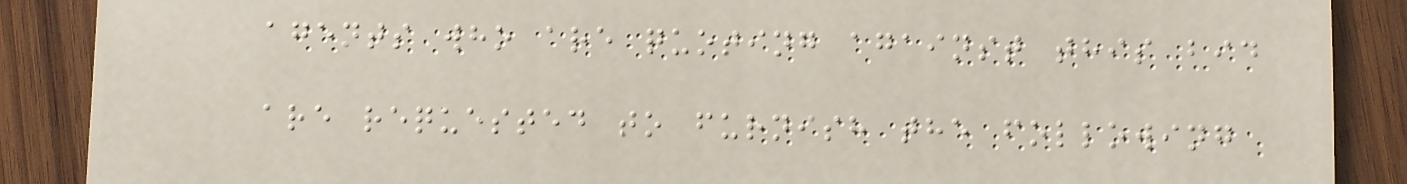agents who are quoting against this bid
are requested to furnish the following
